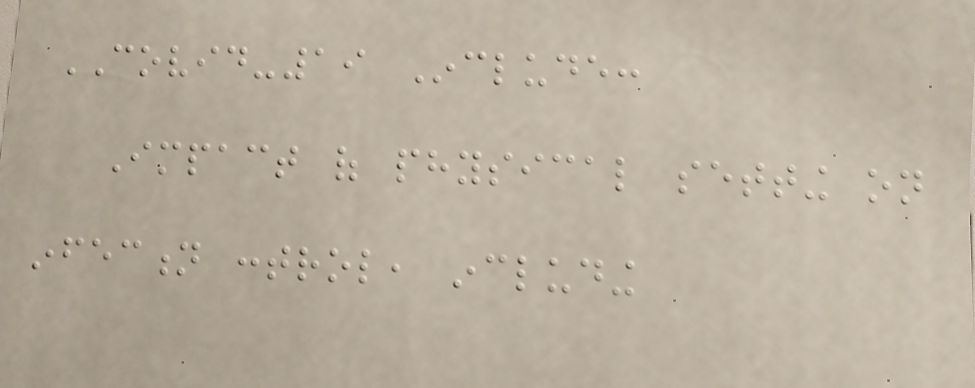COVID-19 Include:
Impact of physical setting on
infection control, including
